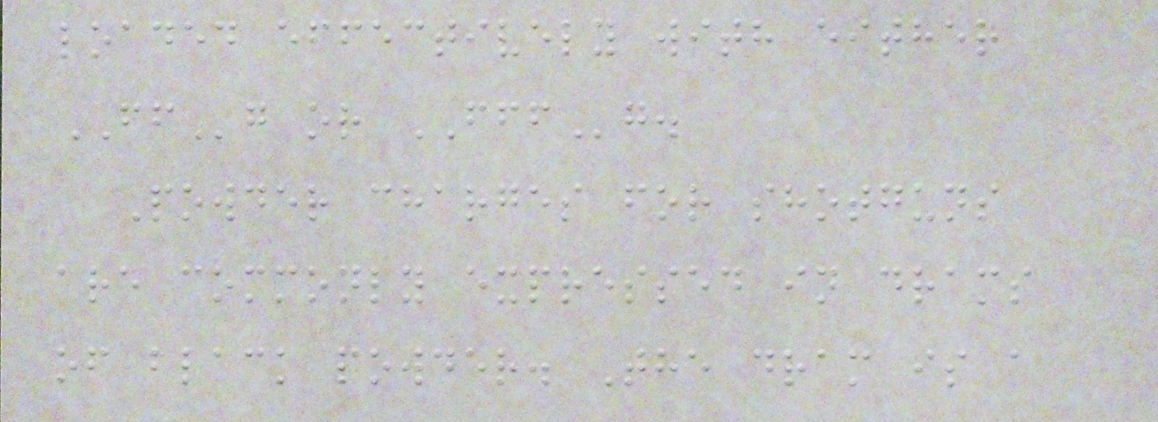loaded effectively with either
FFg or FFFg.
Powder charges for shotguns
are commonly expressed in drams
of black powder. The dram is a
